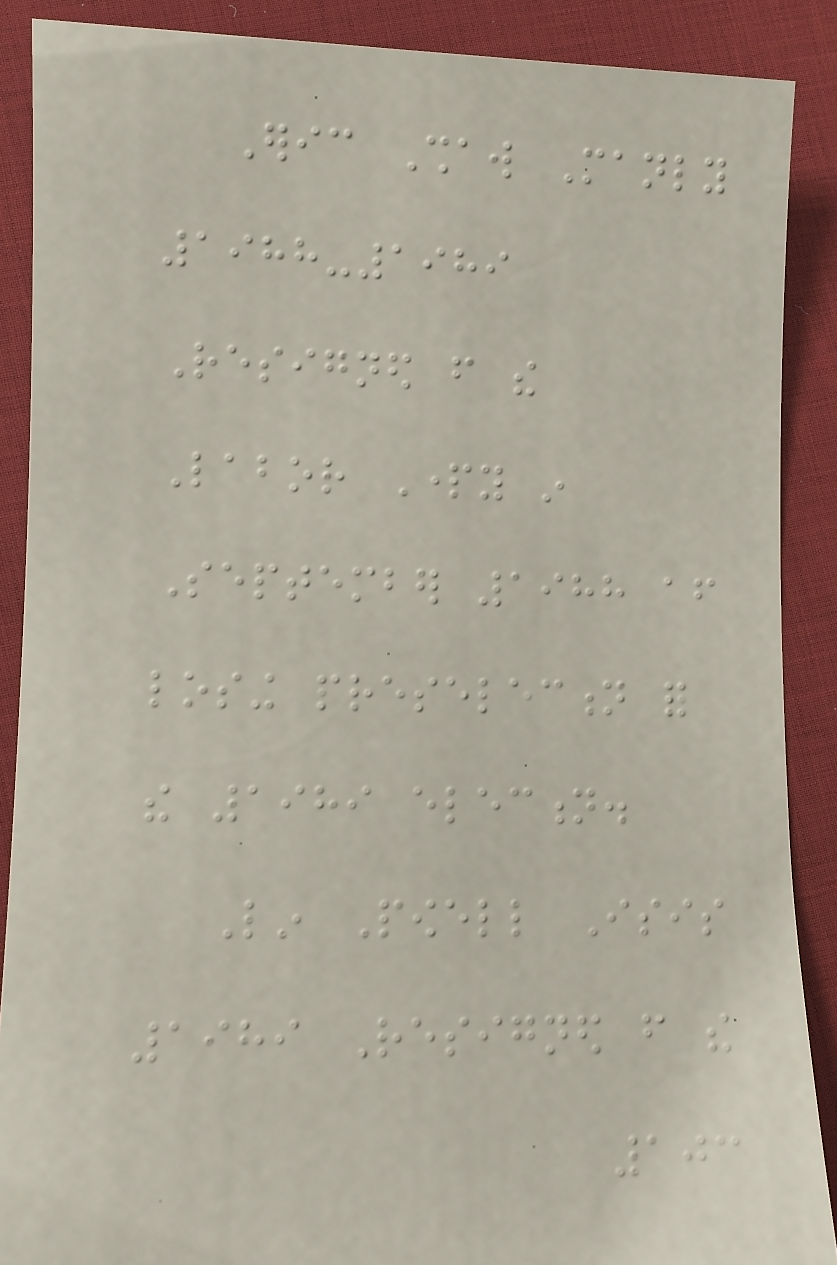Eric Shaw Manly
1988-1989
Resigned from the
Labor Party in
September 1988 after
losing preselection for
the 1989 election.
Lin Powell Isis
1989 Resigned from the
103
